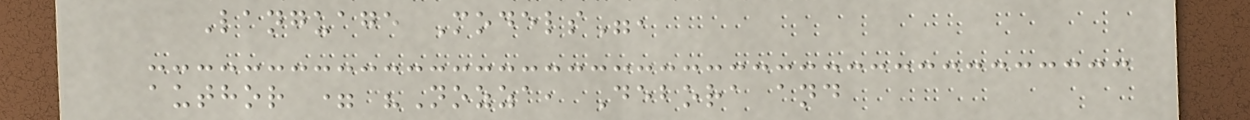Language Models",
author = "Nozza, Debora and
